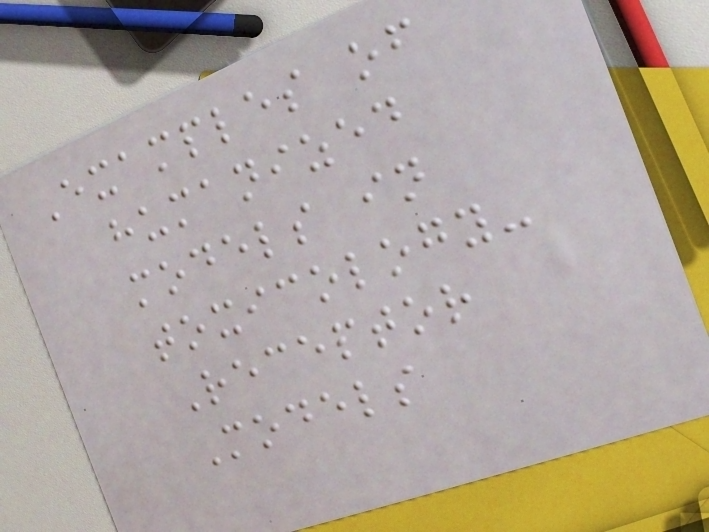Examples of
humanized
models in
toxicology-
Receptor
Models
